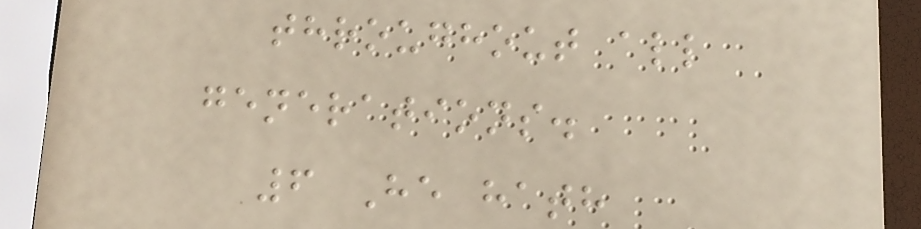throughout all
generations.
6 He hath
